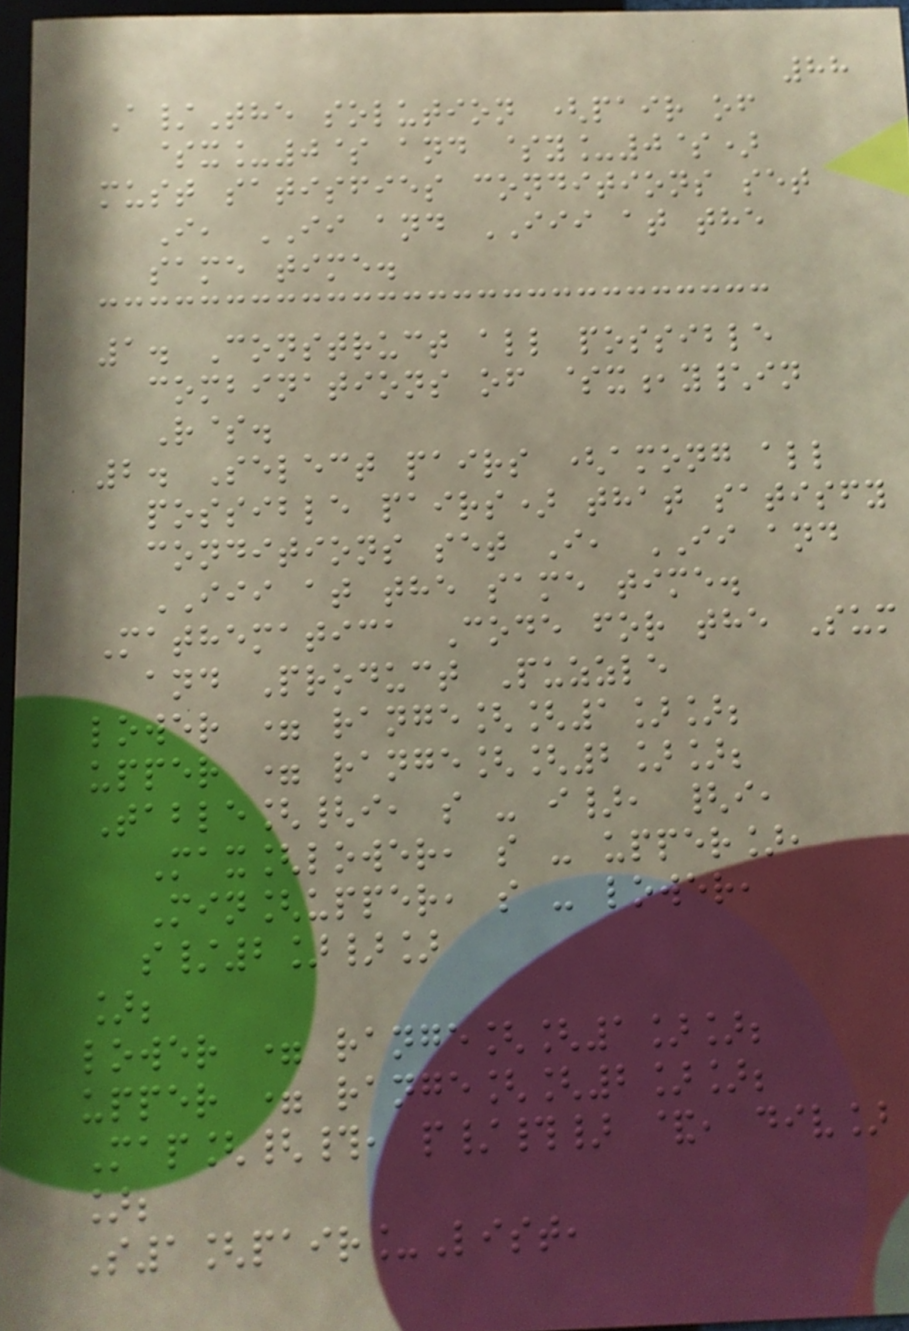88
A/The solution (pair of
$x_0$ and $y_0$)
must satisfies conditions set
I, II and III at the
same time.
1. Construct all possible
combinations of $x,y\in
R$.
2. Select pairs (among all
possible pairs) that satisfy
conditions set I, II and
III at the same time.
Mathematica Code for the Sum
and Product Puzzle
lower = range[[1]];
upper = range[[2]];
Table[{i, s - i}, {i,
Max[lower, s - upper],
Min[upper, s - lower,
s/2]}]
];
lower = range[[1]];
upper = range[[2]];
Map[{#, p/#} &, div]
];
S1[pair_List,
